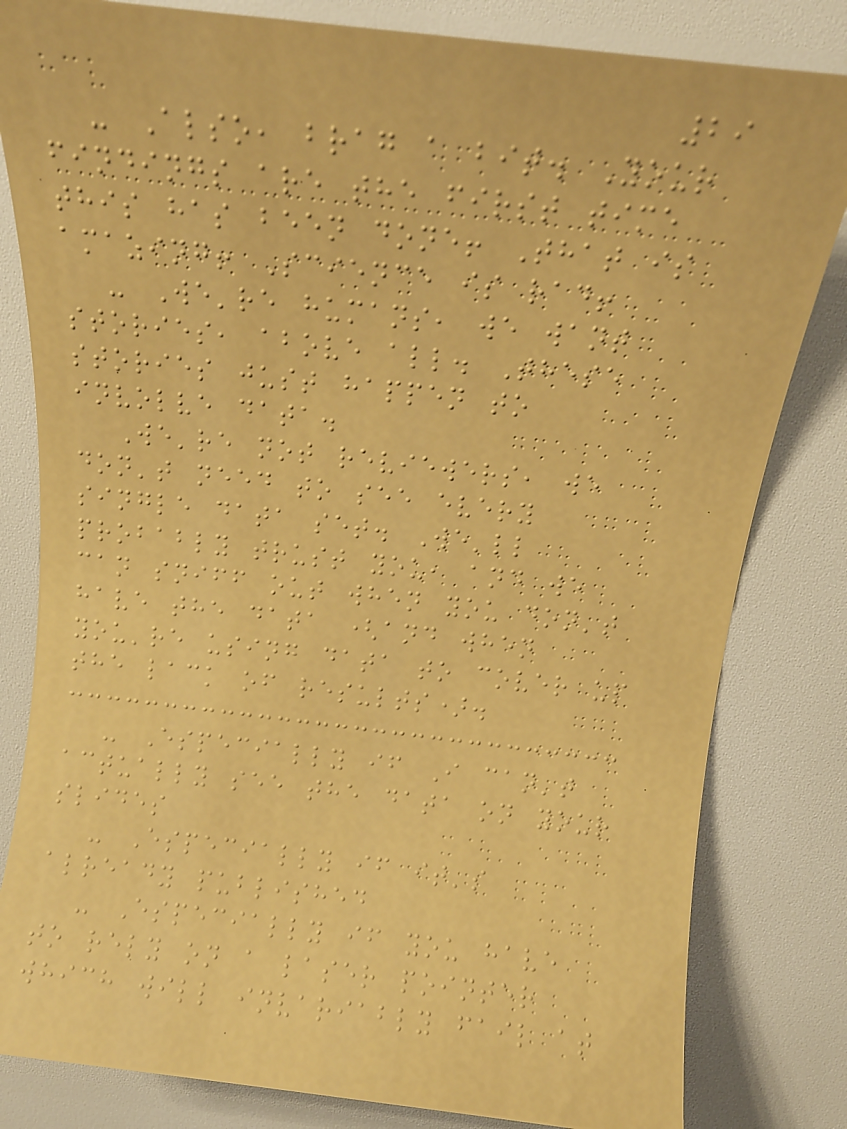29
- Also, brag a bit. Your
findings are the first time
this has been done! That is
amazing! Science is rad!
- We're humans, we want
stories, above all. These
stories just happen to
involve data.
We're not reviewers, we
don't need to see every
single data set. We'll
probably trust you, and we
can sniff out when you don't
have the data (and when
you're using data to cover up
the lack of results).
- Especially if I can't
actually see the data on your
slides
- Especially if it's
already published
- Especially if you have
to rely on a laser pointer
which will invariably fail at
